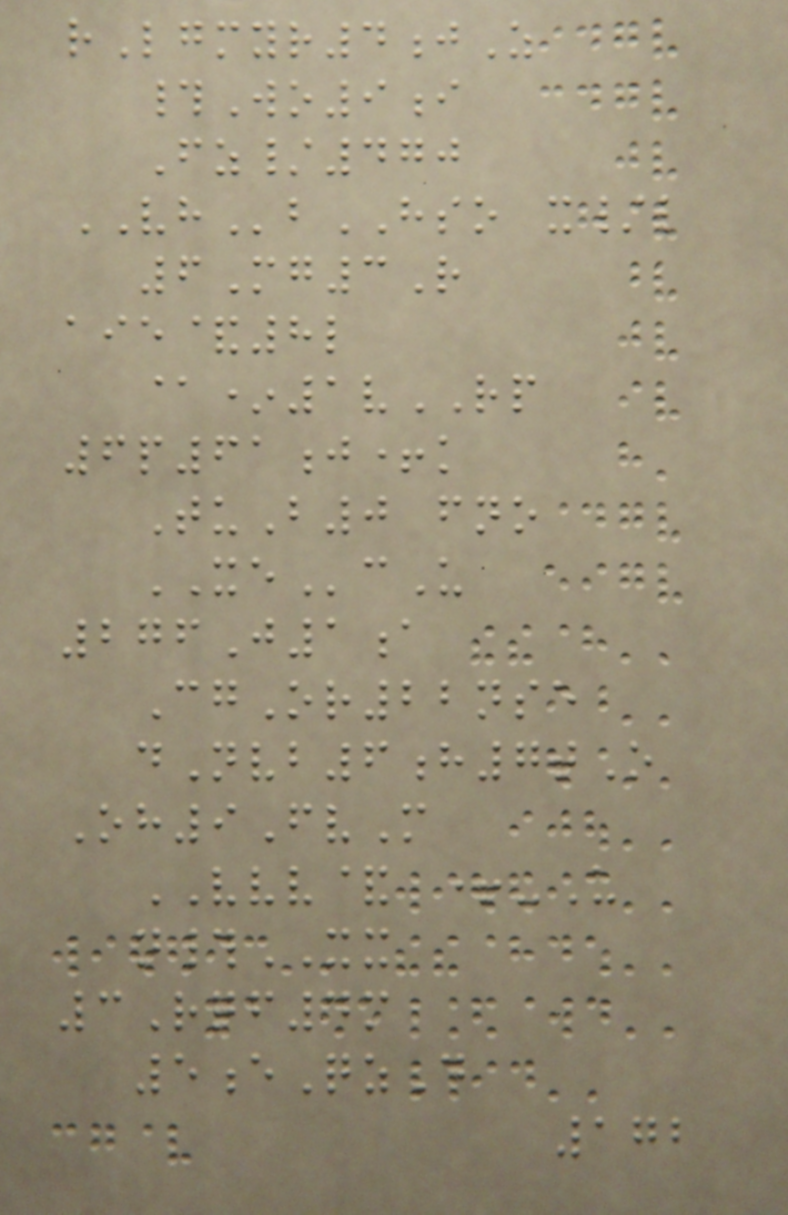rLgmyr4jZ
#Wo9i
Fz/470
VHbHSO x/l
6Mg3R
aie&8l
@*1vRP
6p61j+k
TuB0 fno
XEcU
276J1a
CgOr22nse
dNvb6h7tO
Oh9FvM
VVV& +-U
n#XX
3Rqf4m
5eQzD
172
